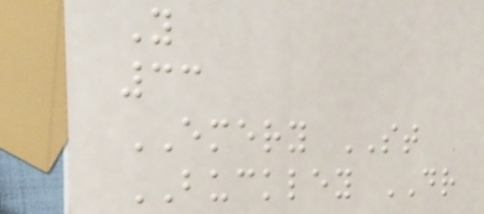Y
33
EMERY ST
BUCKLEY DR
